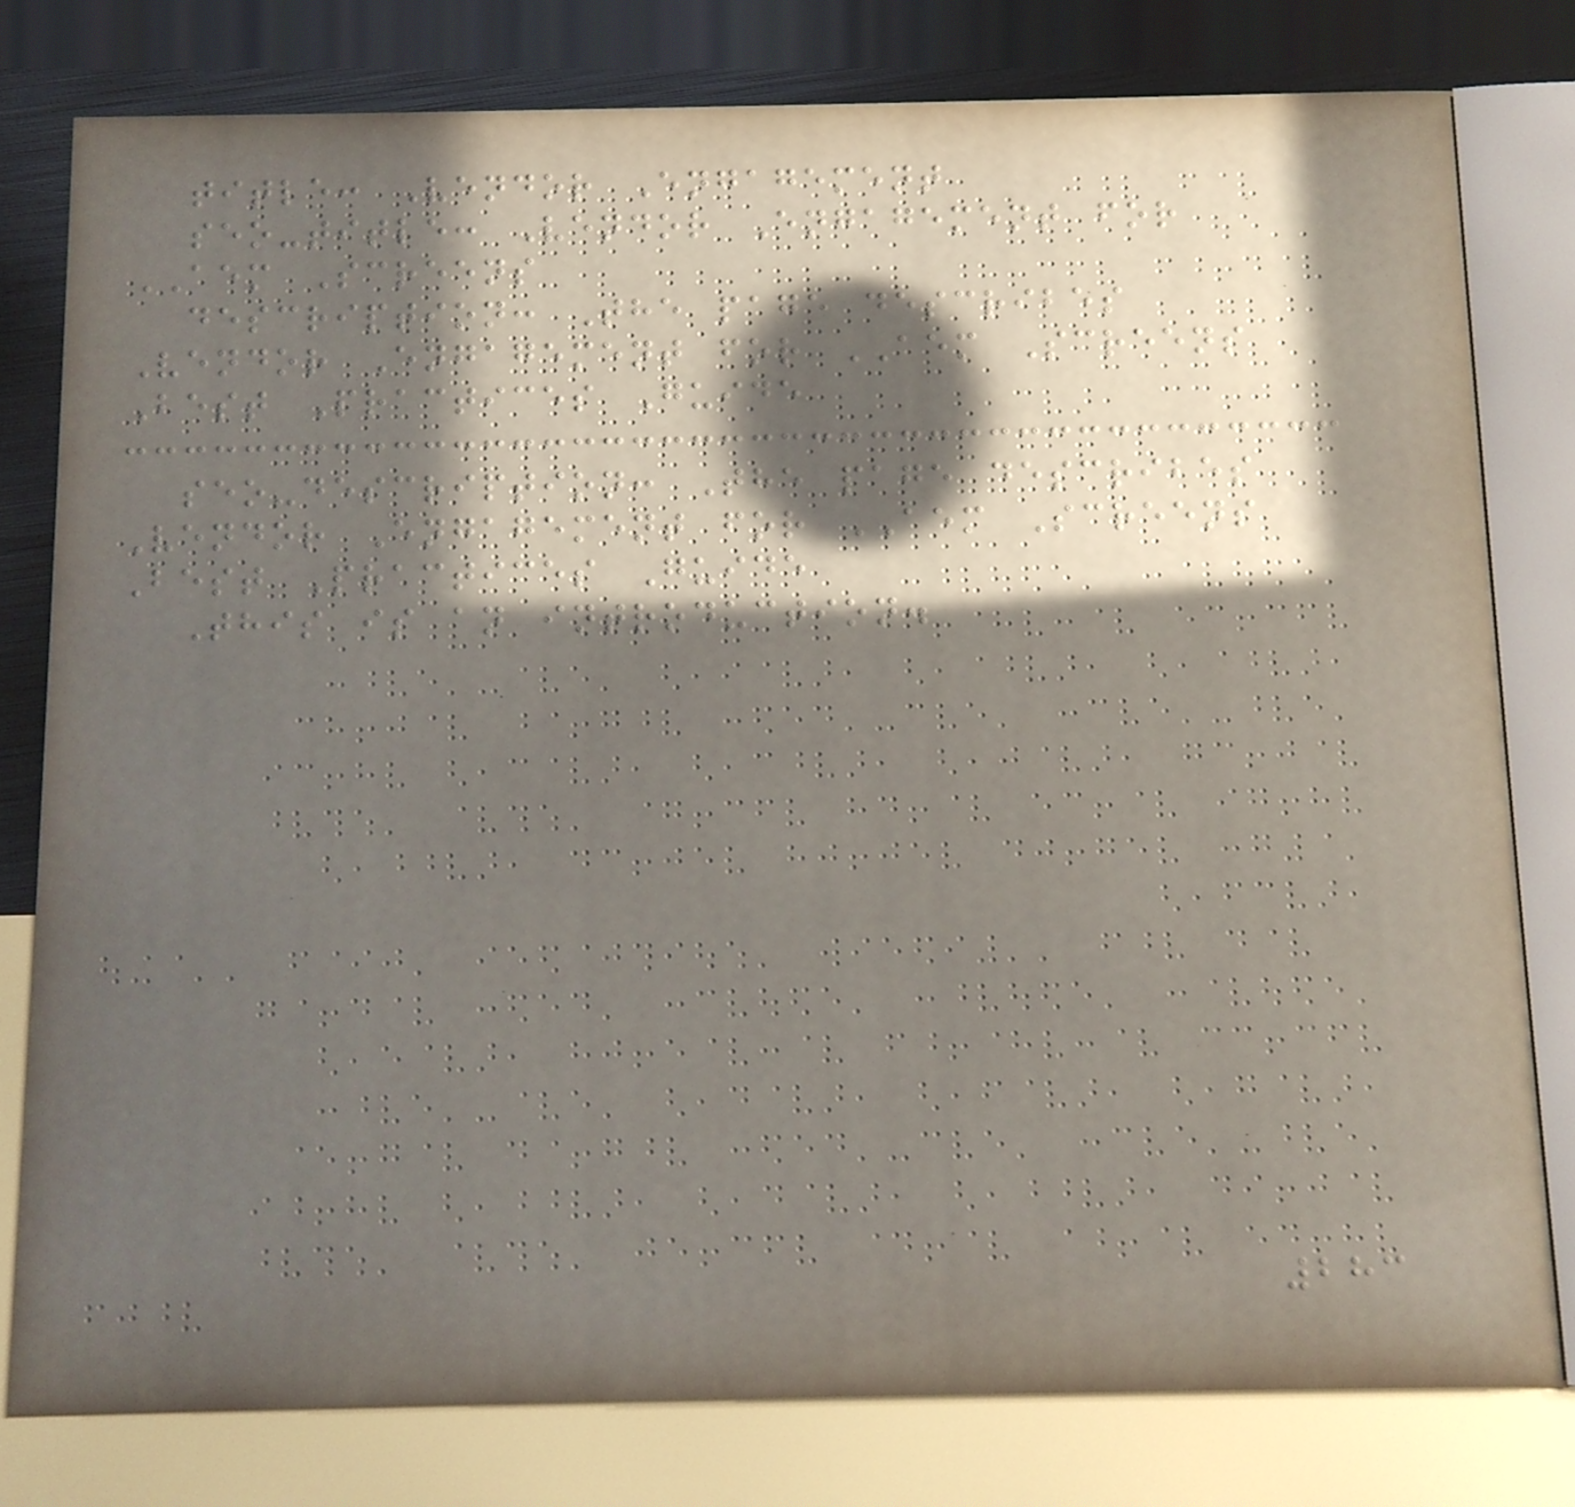title: Vendor Engagement
seo-title: Vendor Engagement for
AEM Screens
description: The page describes
Vendor Engagement for AEM Screens
Best Practices Guide
seo-description: The page describes
Vendor Engagement for AEM Screens
Best Practices Guide
This is an introduction.
283
